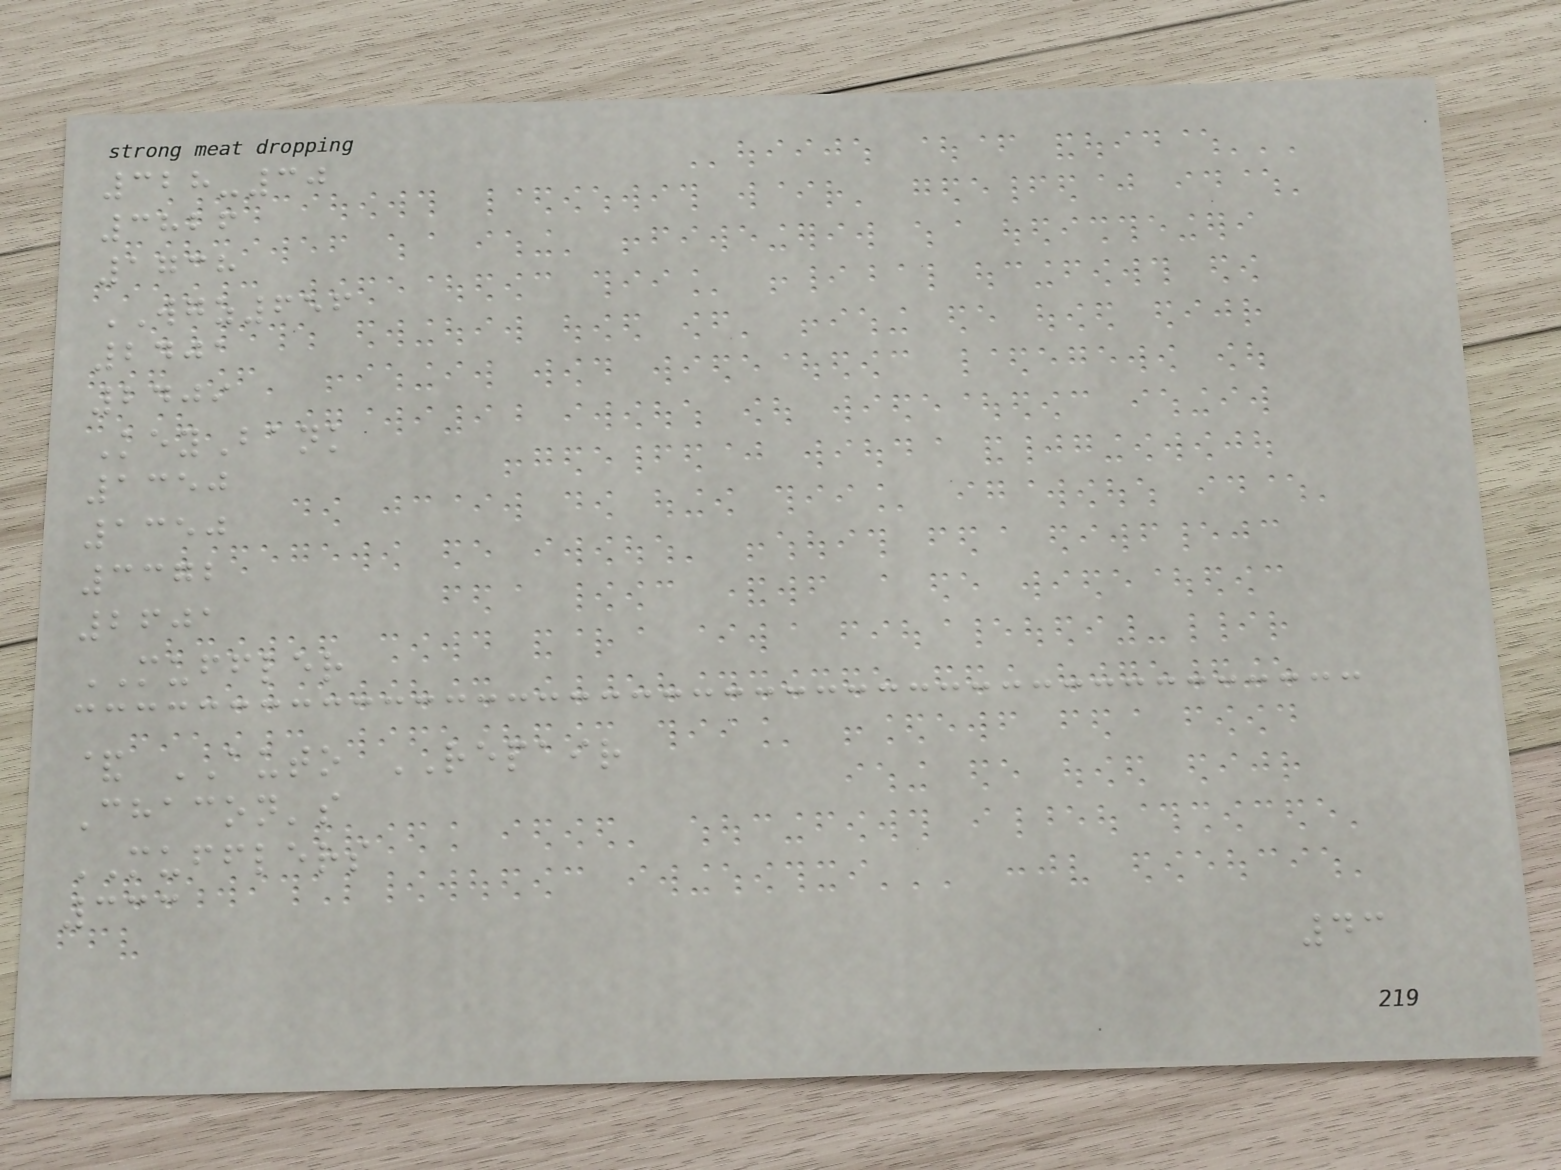328-30
3826
1738
WGZ656
2401
2409
KeyBank
1350
1350
3372
2601
MUFFLER
& AUTO REPAIR
Chacon's
MUFFLERS
333
43
